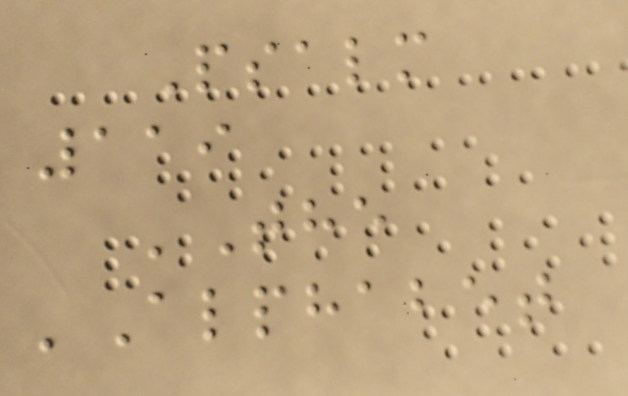Psalm
119
'The
'Alphabet
